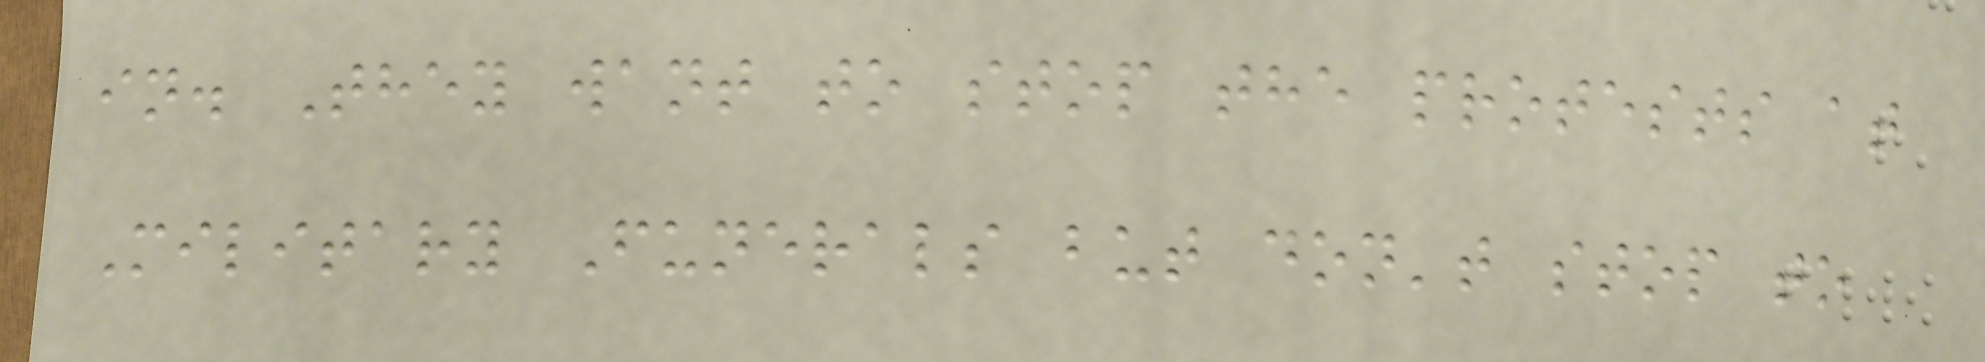in. They want to stop the protests at
Military Funerals but don't stop to
